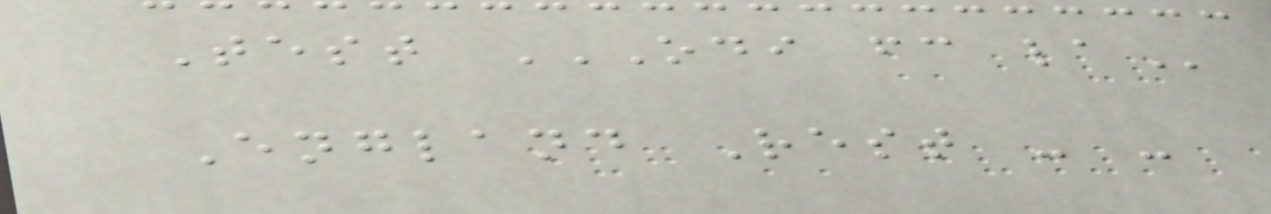Test ODI FC LA
England Rest - -
